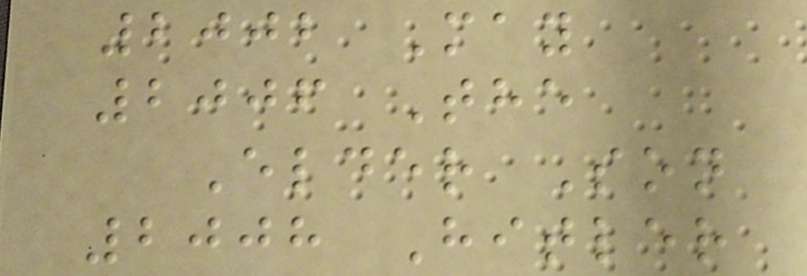2002 May
2006 The
Elder Son
2008 Hitler
